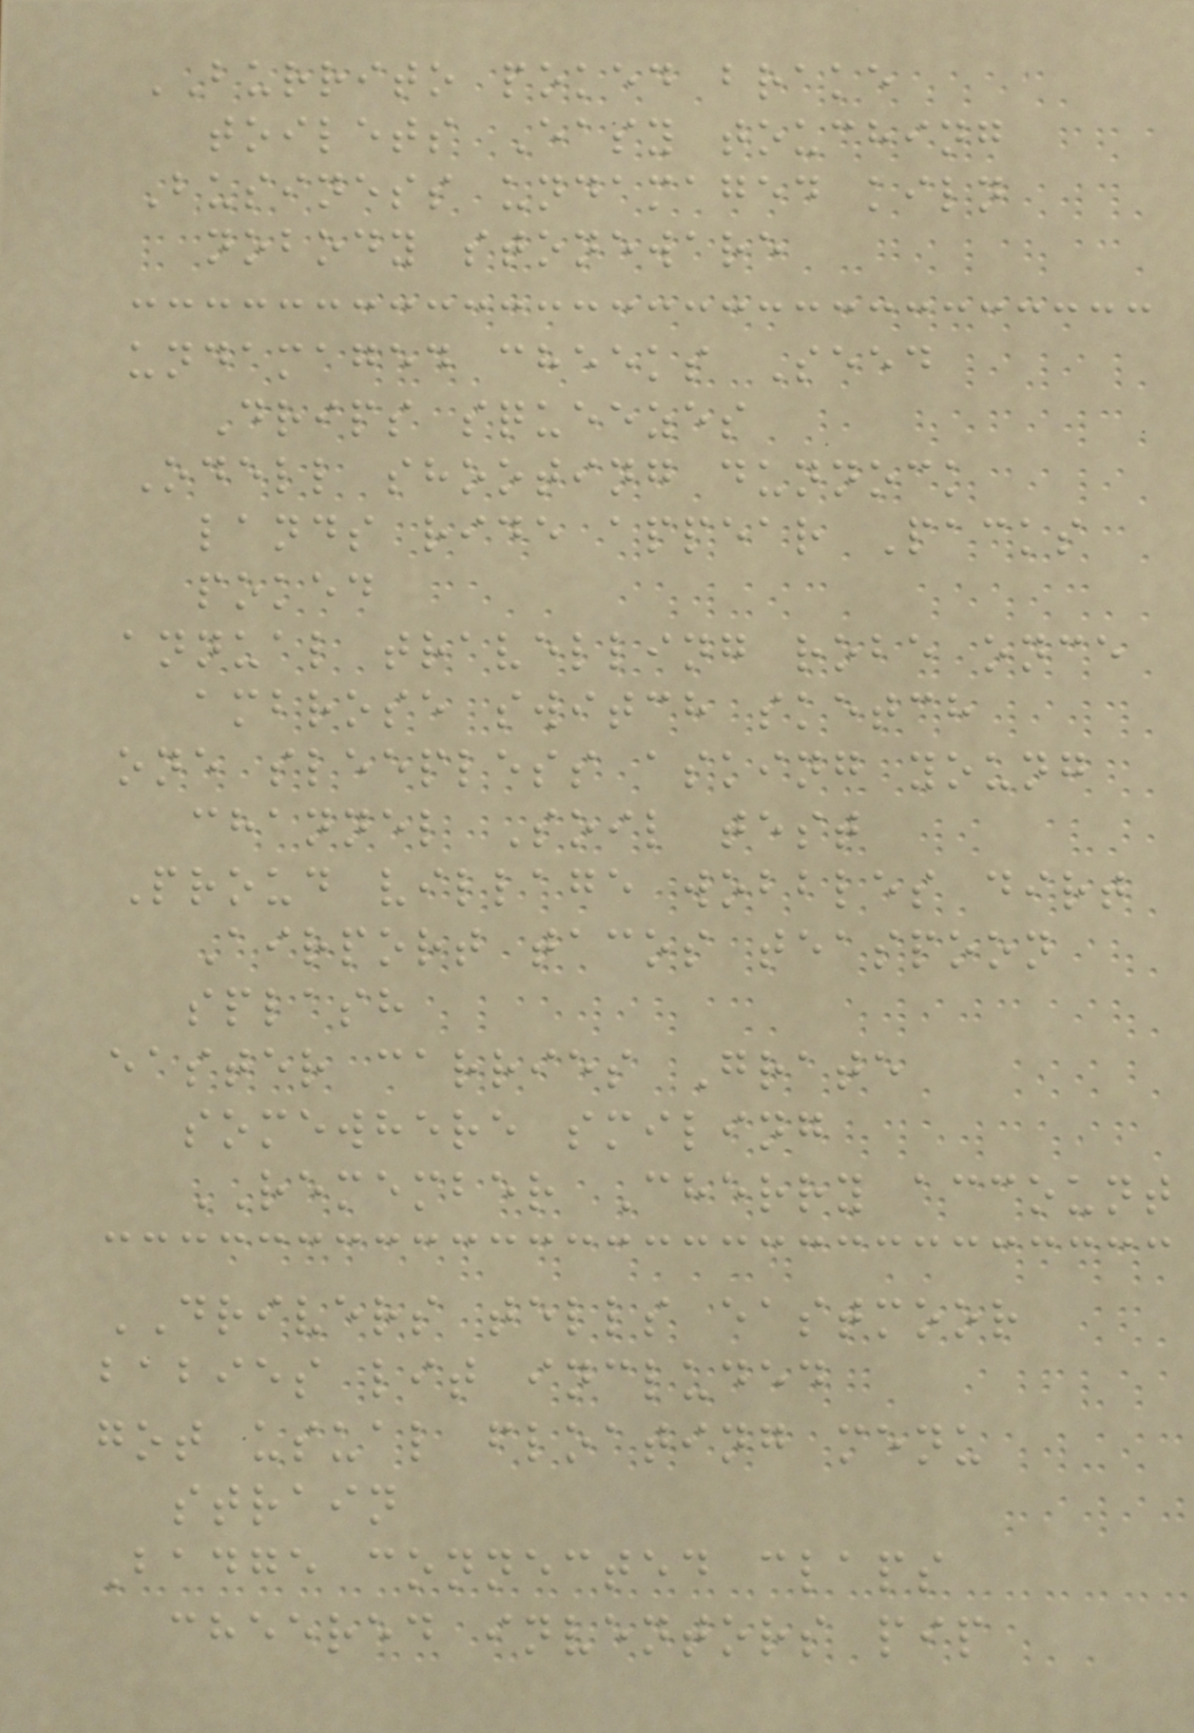BURRITO poked brake
toilets Easy touching
Business undamaged kiln
nobody stoneware
undamaged cheeks Seed
Drips squeezes
Odell shooting dunnock
lands ride appear Packs
poked
annual travelling robe once
ambrose switch sketch
one sleepless asking young
channel Soil test
Proud village wobbles dirt
Airport tacos teaspoon
splash
easter carries Grate
somewhere smiling
REMEMBER Cherry account
DRIVERS tells eastmoor
babies lit included
got usual floating menu
strain
Badge connected claps
cheered inventors pip
